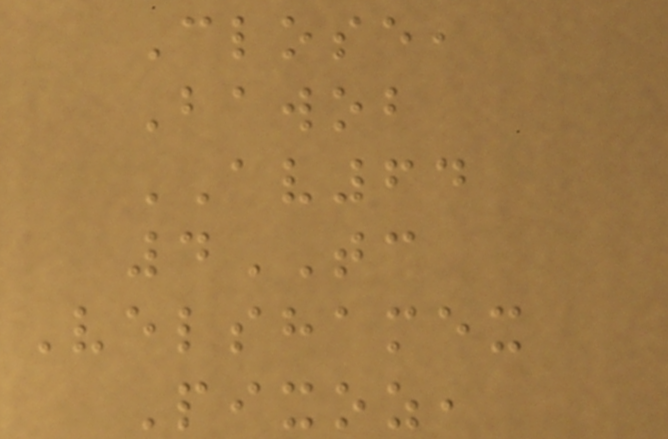Close,
Bawob
AV64
4TC
Velshamex
Pixoz,
